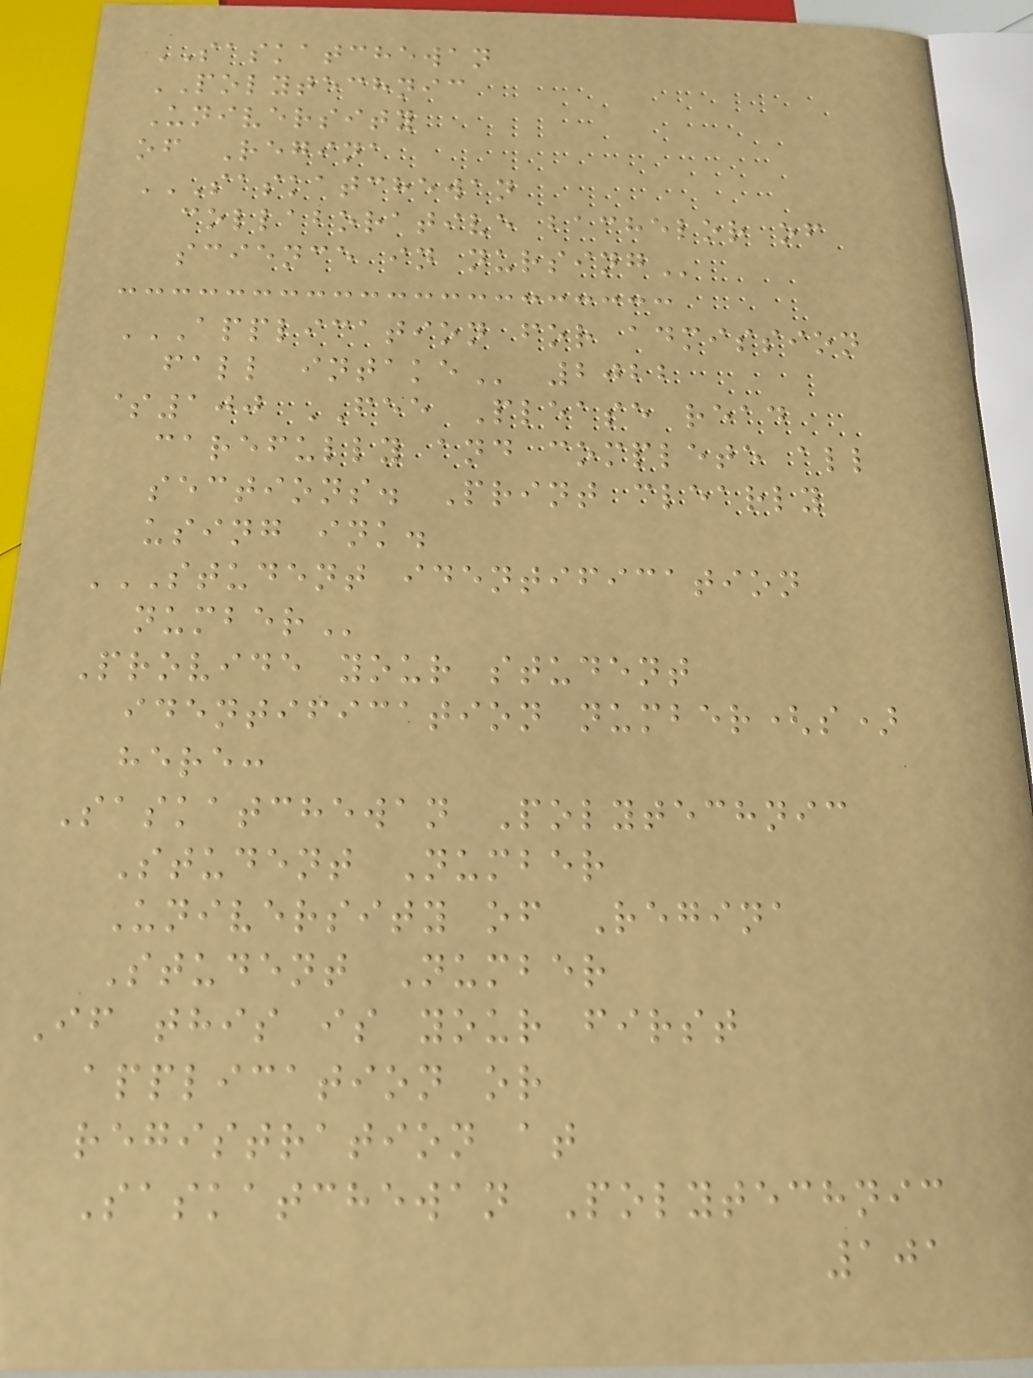SASKATCHEWAN
POLYTECHNIC
University
of Regina
SASKATCHEWAN
COLLABORATIVE BACHELOR OF
SCIENCE IN NURSING
APPLICATION FOR ADMISSION
FALL INTAKE 2022
$100 FEE Please read
carefully and complete all
sections. Print clearly
using ink.
STUDENT IDENTIFICATION
NUMBER
Provide your student
identification number(s)
here:
Saskatchewan Polytechnic
Student Number
University of Regina
Student Number
If this is your first
application or
registration at
Saskatchewan Polytechnic
101
